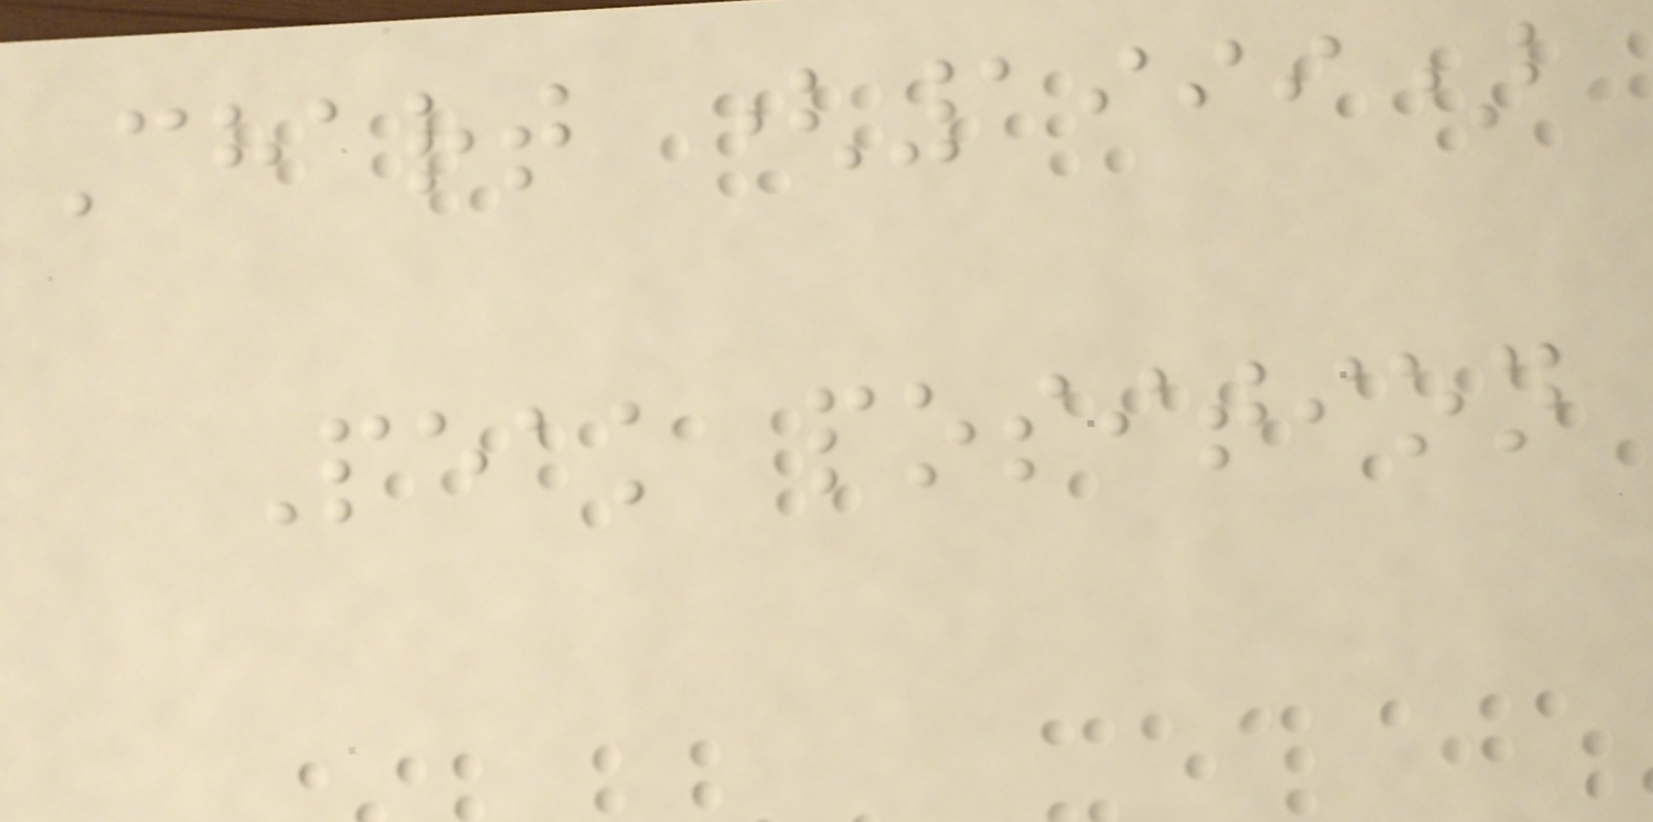Chart (1999)
Peak position
